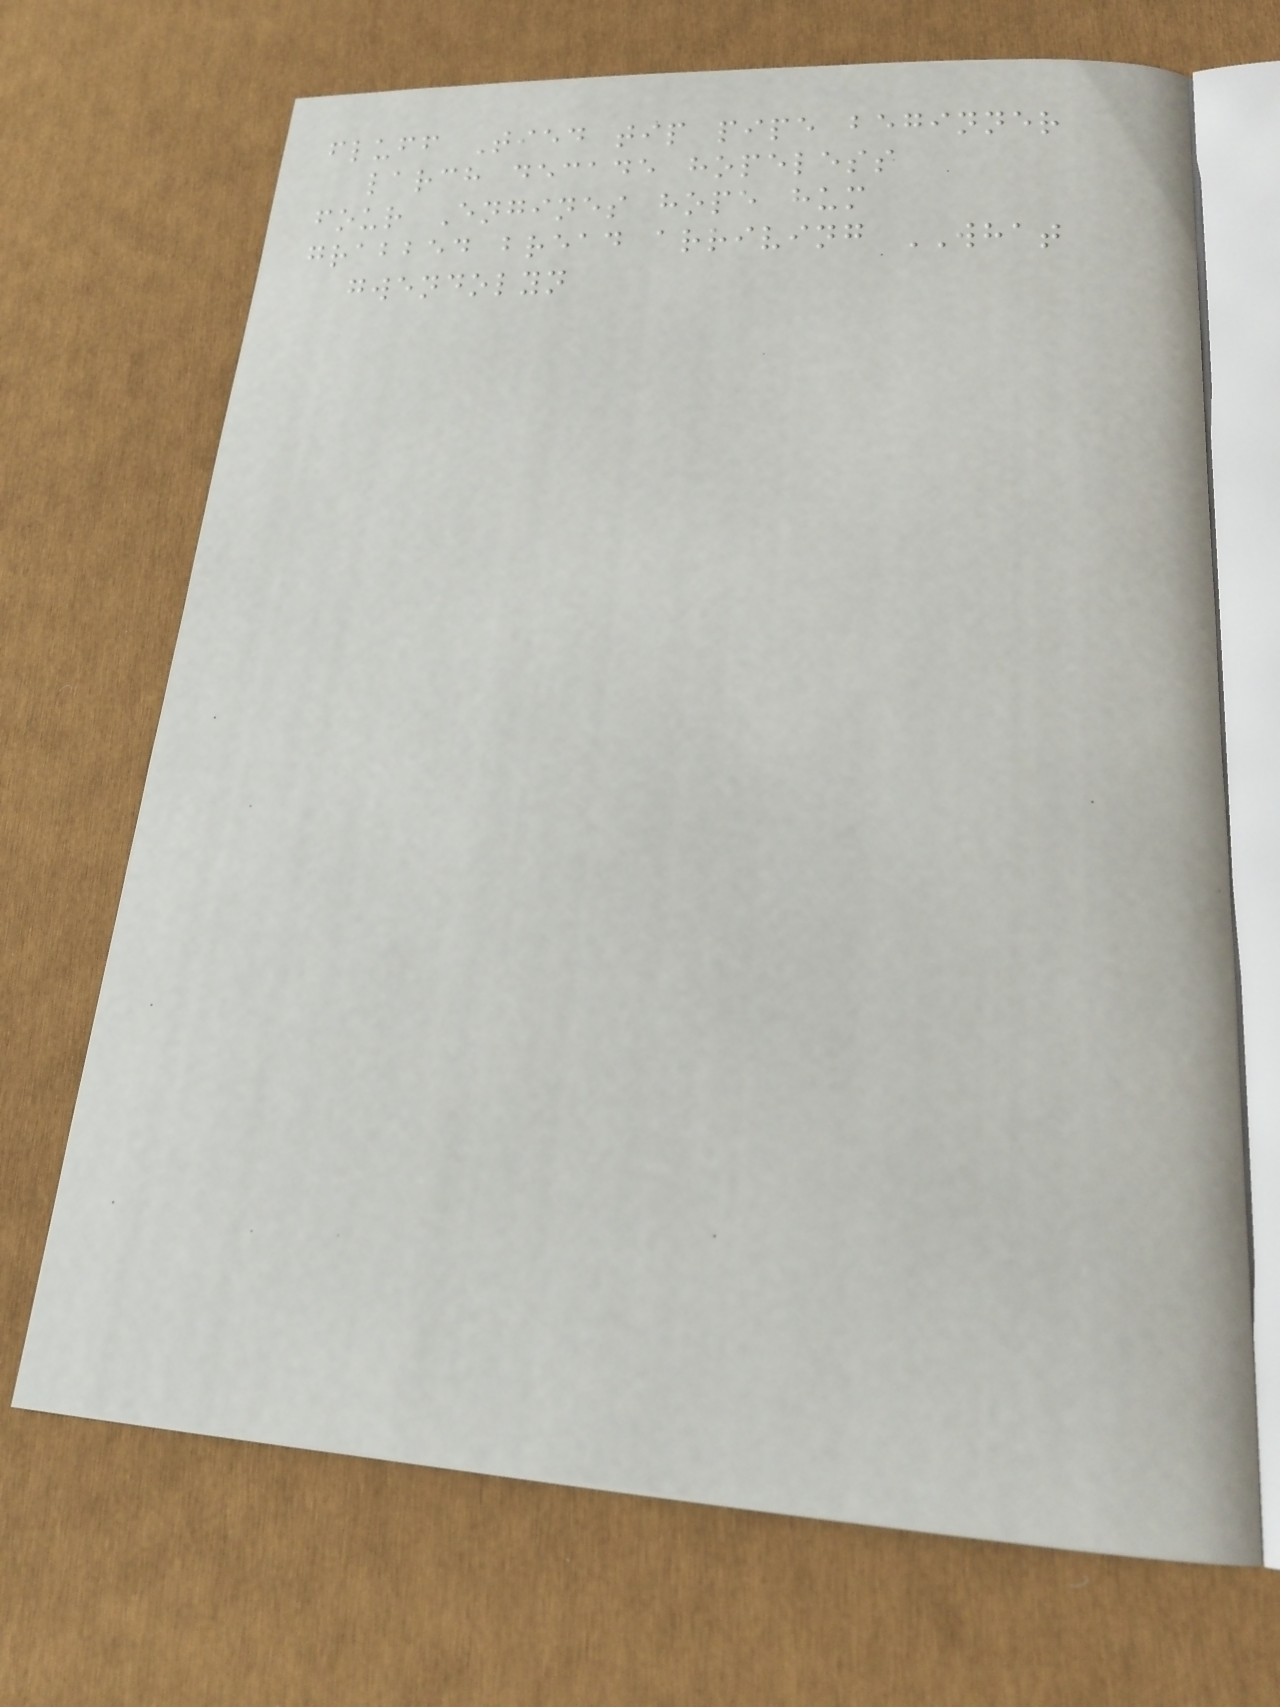fluff Tied tip pipe beginner
larch decade hopeless
four Engines hope hum
grabbed bread arriving WHAT
gwendolyn
